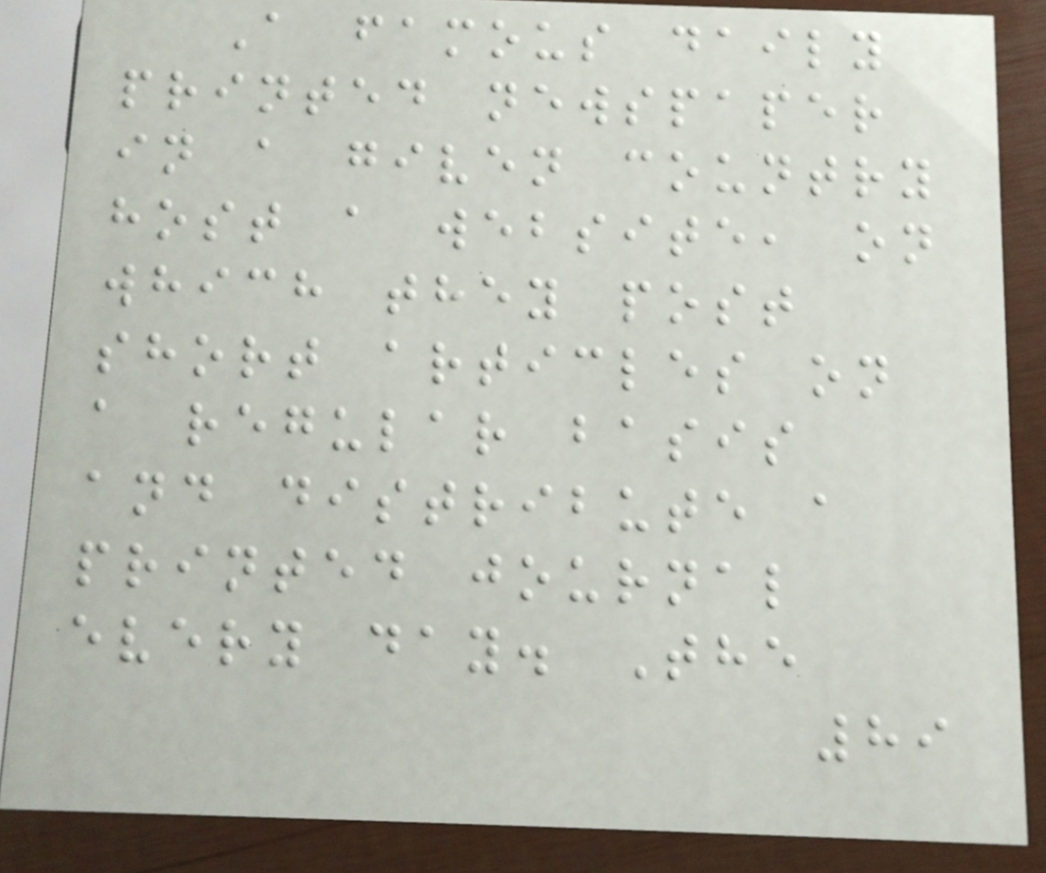A famous daily
printed newspaper
in a given country
host a website, on
which they post
short articles on
a regular basis
and distribute a
printed journal
every day. The
89
